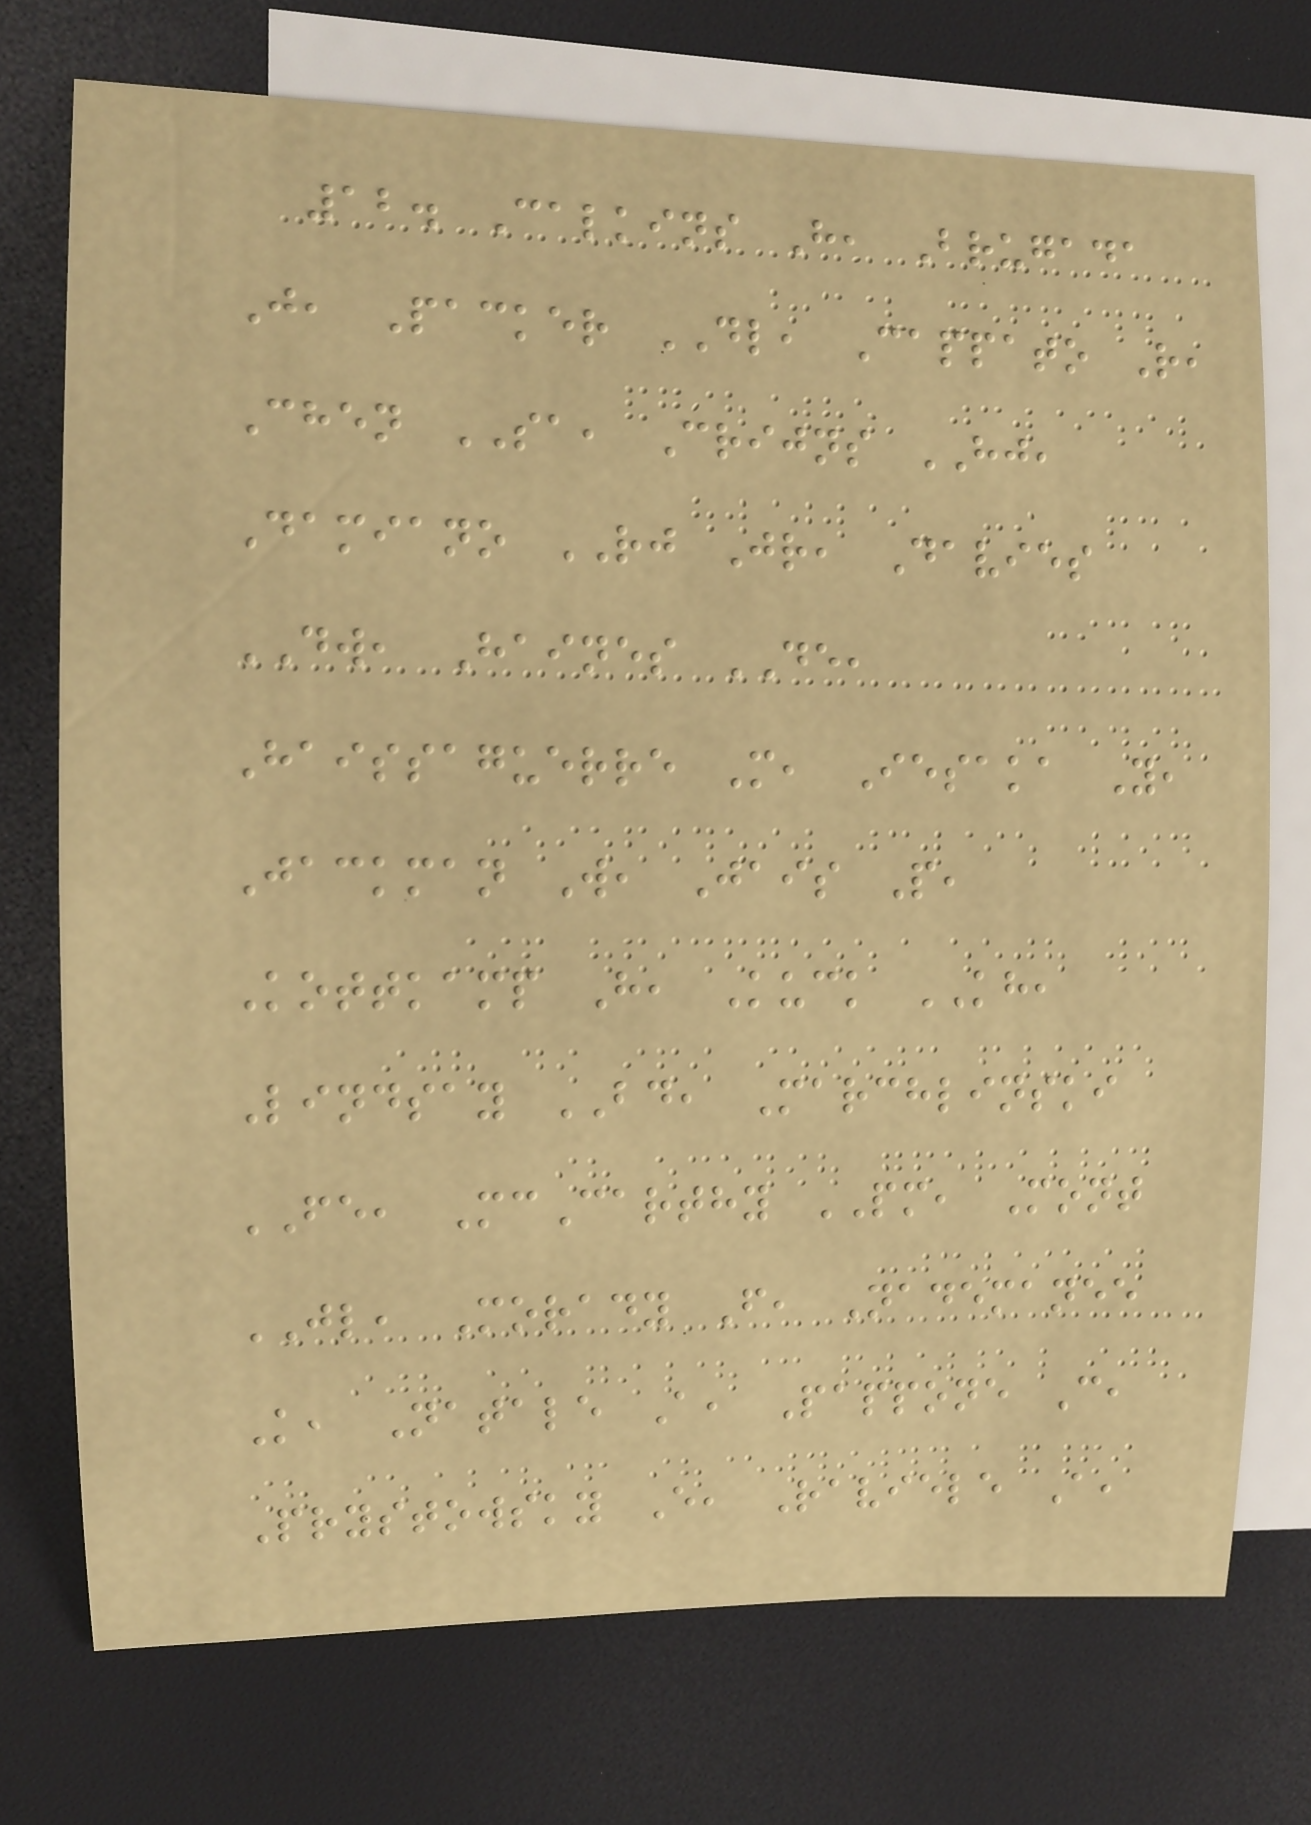12. Calkins H, Brugada
J, Packer DL, Cappato R,
Chen SA, Crijns HJ,
Damiano RJ Jr, Davies
DW, Haines DE,
Haissaguerre M, Iesaka Y,
Jackman W, Jais P,
Kottkamp H, Kuck KH,
Lindsay BD, Marchlinski
FE, McCarthy PM, Mont
JL, Morady F, Nademanee
K, Natale A, Pappone C,
Prystowsky E, Raviele A,
